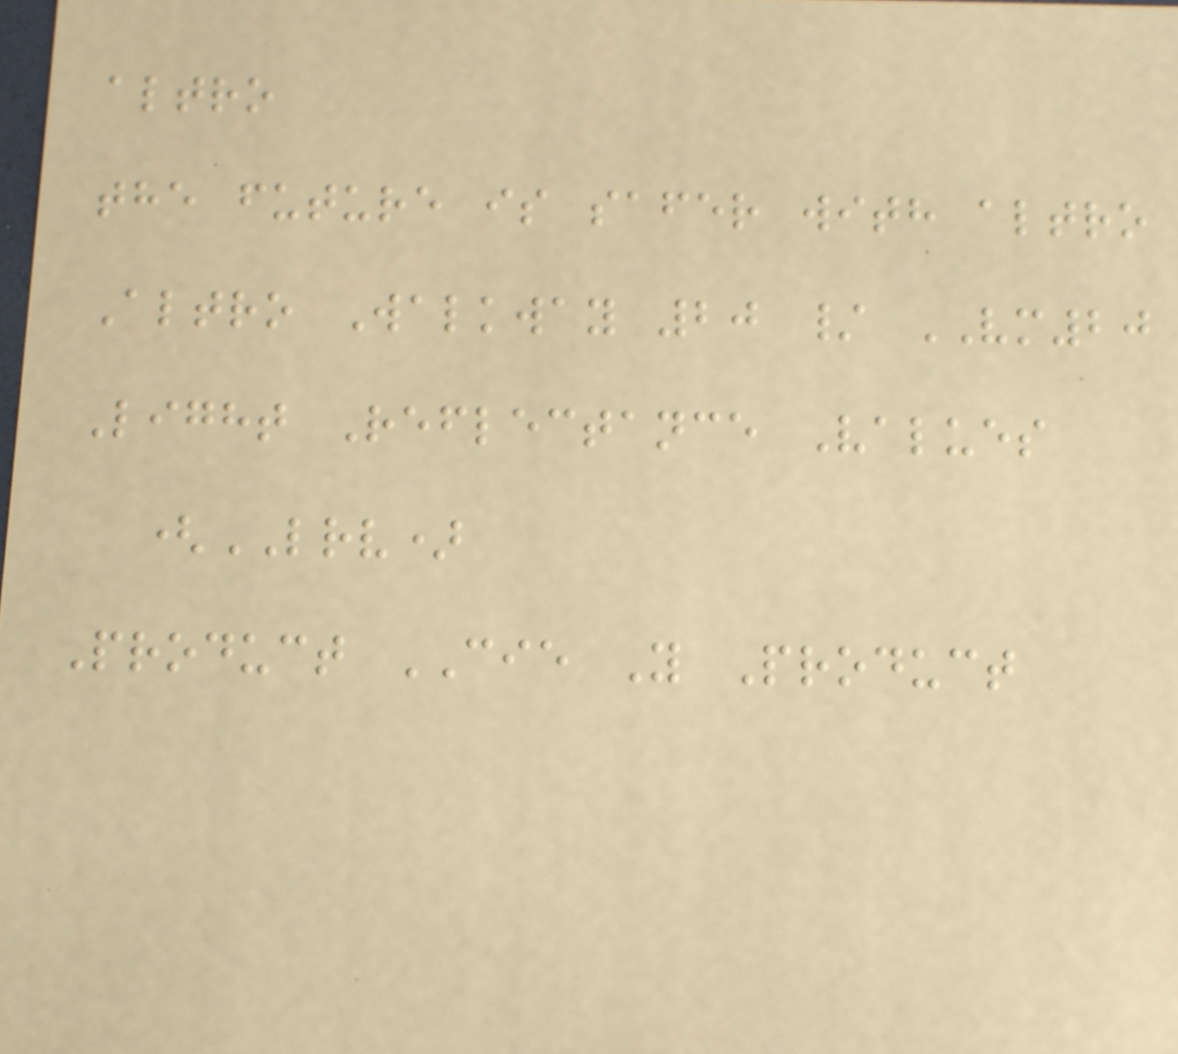altro
the future is safer with altro
Altro Walkway 20 / VM20
Light Reflectance Values
(LRV)
Product CIE Y Product
